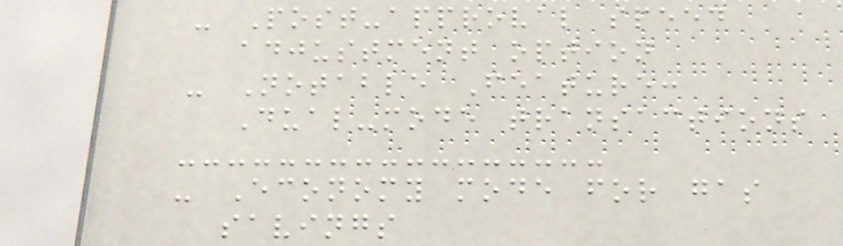- Post-approval speed
adjustment option
- Notable Feature:
Dual-mode transactions
- Economy mode for gas
savings
